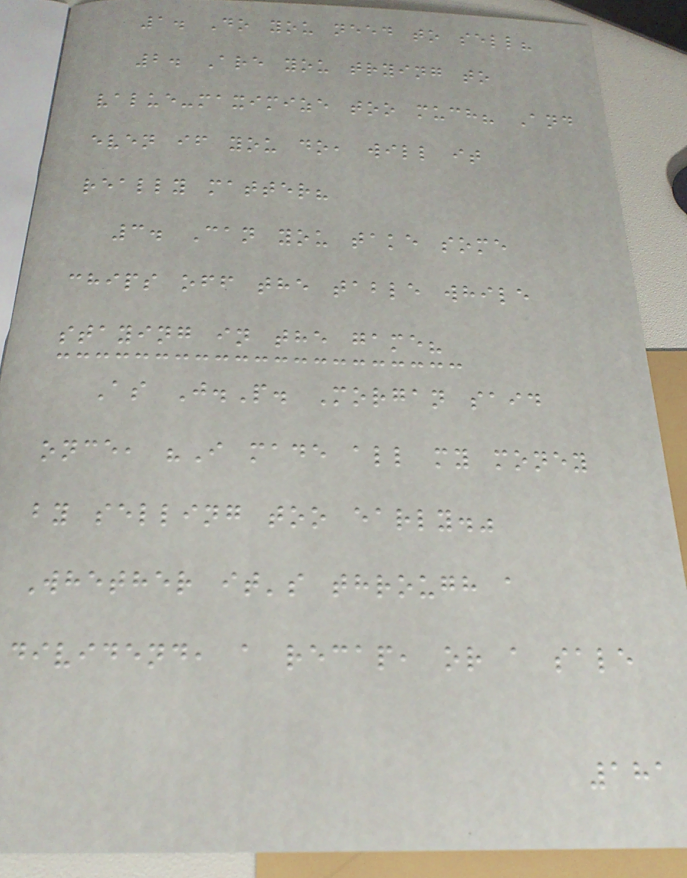1. Do you need to sell?
2. Are you trying to
value-maximize too much? And
even if you do, will it
really matter?
3. Can you take some
chips off the table while
staying in the game?
As J.P. Morgan said
once, "I made all my money
by selling too early."
Whether it's through a
dividend, a recap, or a sale
181
